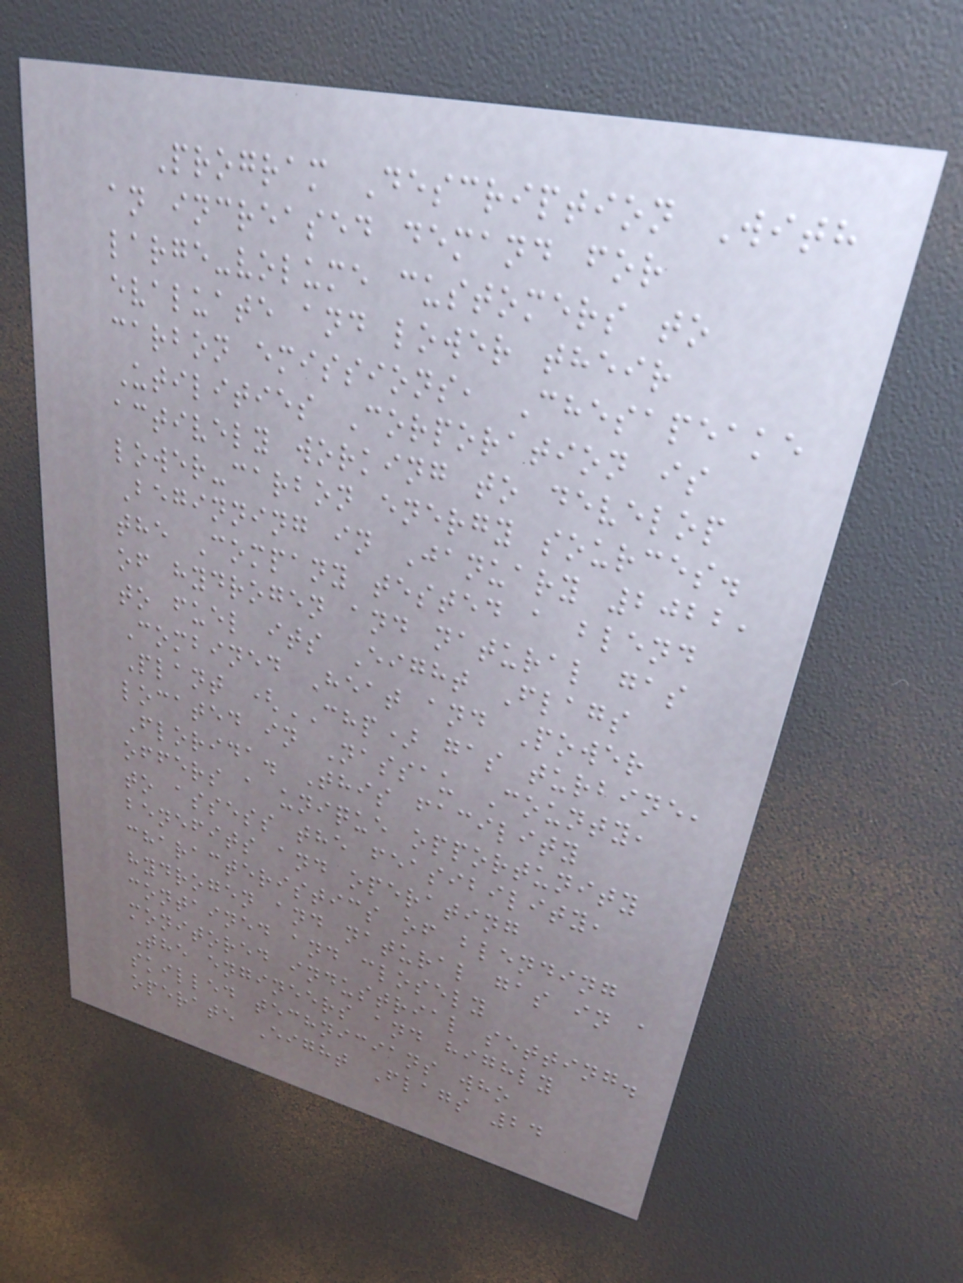Program Description With
an increased demand for
large-volume customers to
evaluate and lower their
carbon emissions, Chesapeake
Utilities Corporation is
actively working to develop
lower-carbon energy sources.
Beginning in January 2022,
the Company tested a blend
of hydrogen and natural gas
to fuel its Eight Flags
Combined Heat and Power
Plant (CHP) gas turbine,
located in Nassau County,
Florida. This facility
offers a unique opportunity
to assess the feasibility,
benefits and operating
characteristics of blending
hydrogen and natural gas in a
contained and closely
monitored industrial setting.
The engineers and highly
skilled technicians who
operate Eight Flags 24
